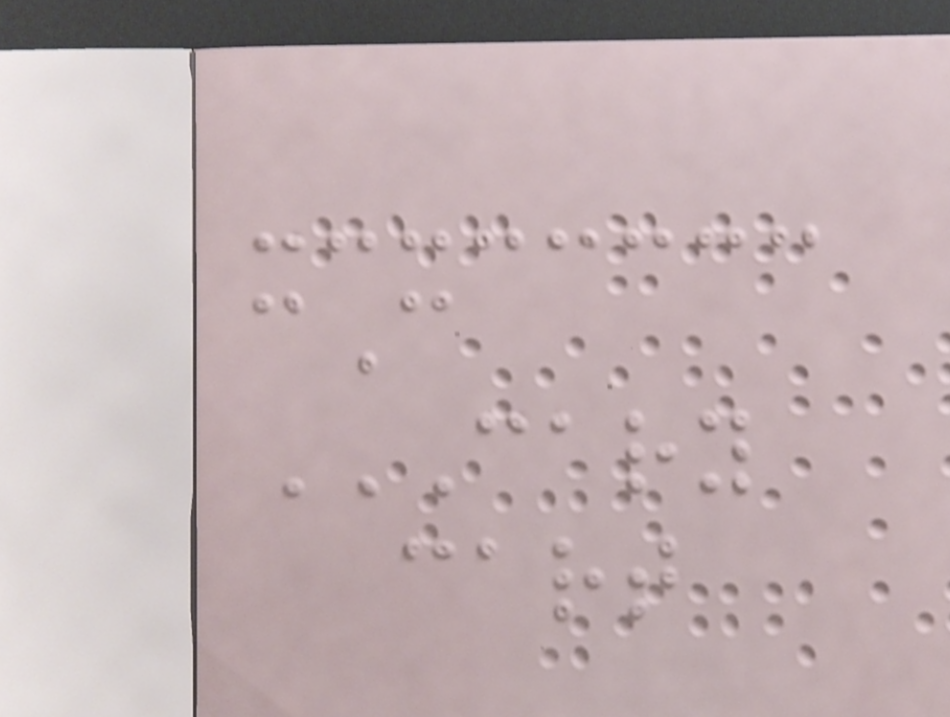cC
CARY
CART
